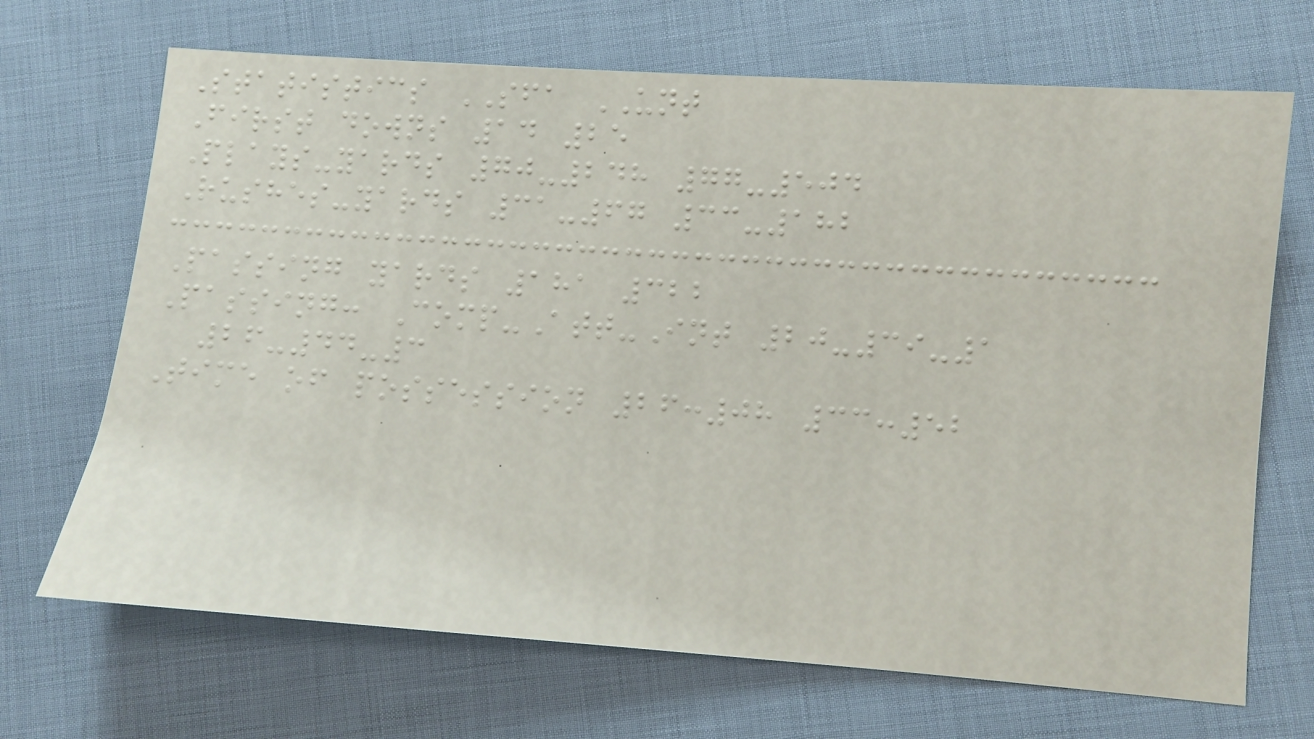Statistics SFA UNT
First downs 14 25
Plays-yards 70-248 77-504
Rushes-yards 31-67 33-182
Passing yards 181 322
Passing: Comp-Att-Int 20-39-1
26-44-3
Time of possession 26:08 33:52
